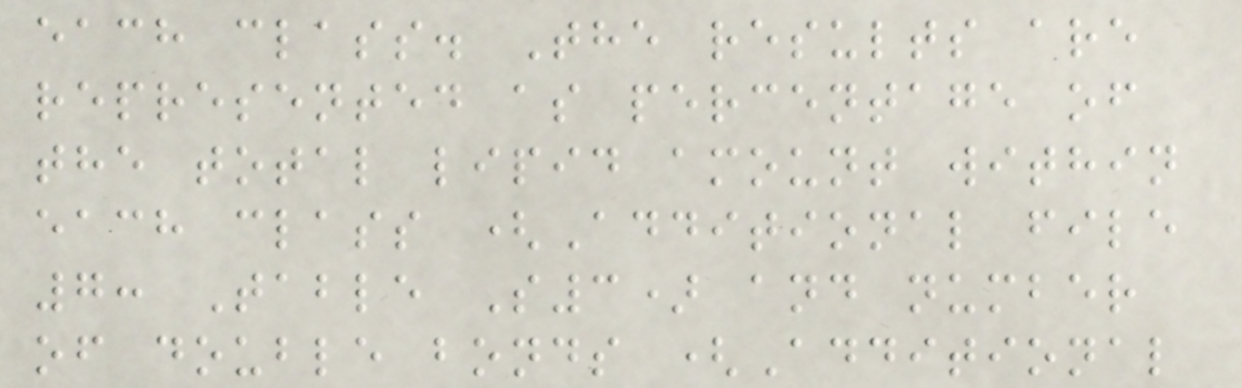each class. The results are
represented as percentage of
the total lipid amount within
each class (Additional file
7: Table S3) and number
of double bonds (Additional
